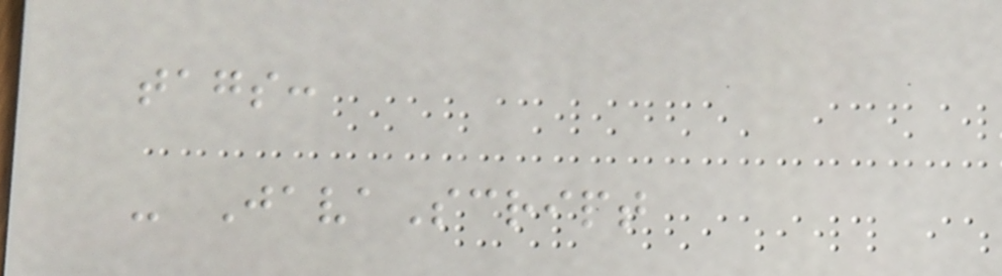tags:
- JavaScript
